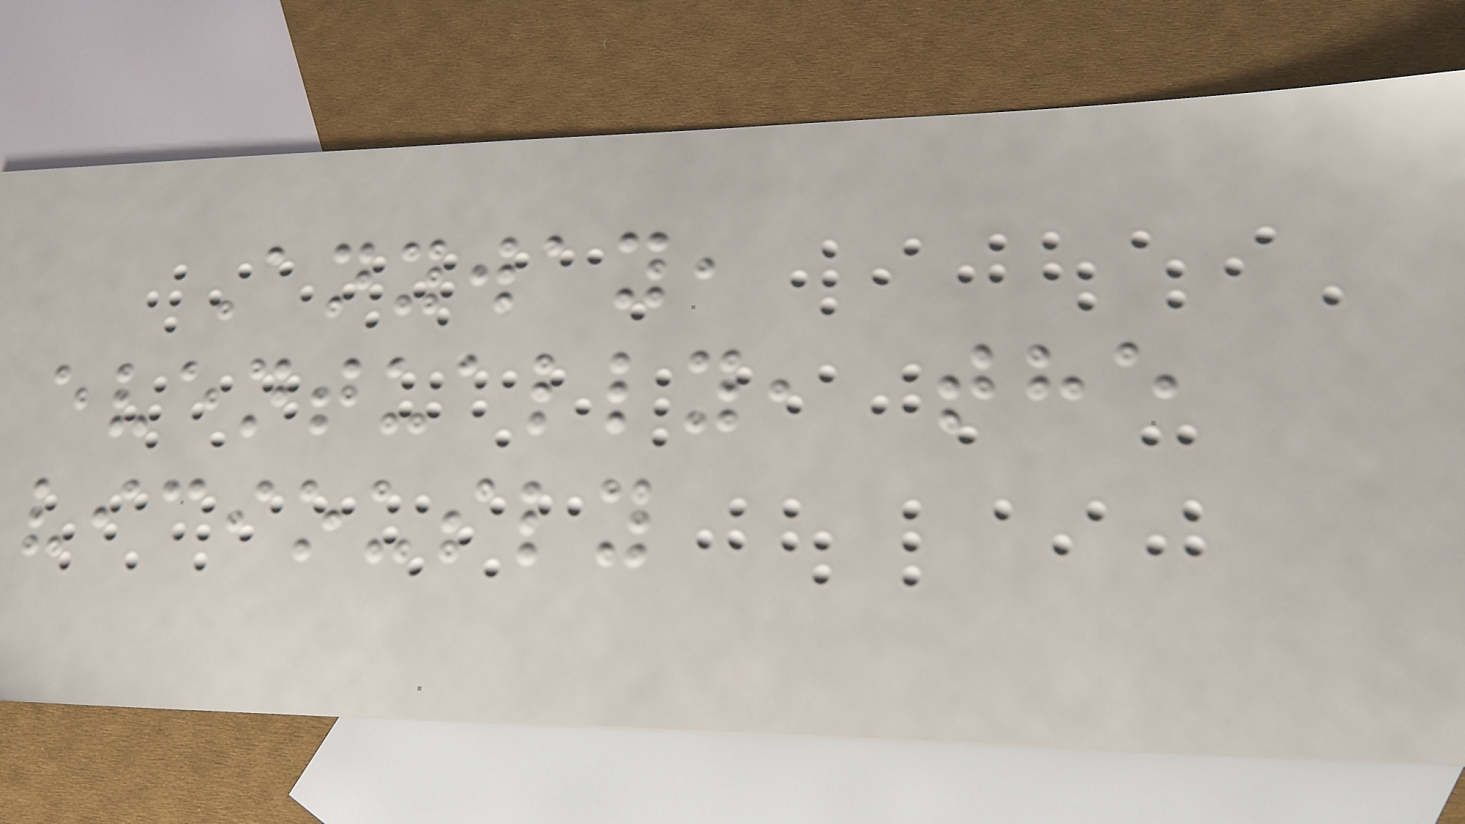Anyway,
eventually, the
viciously
